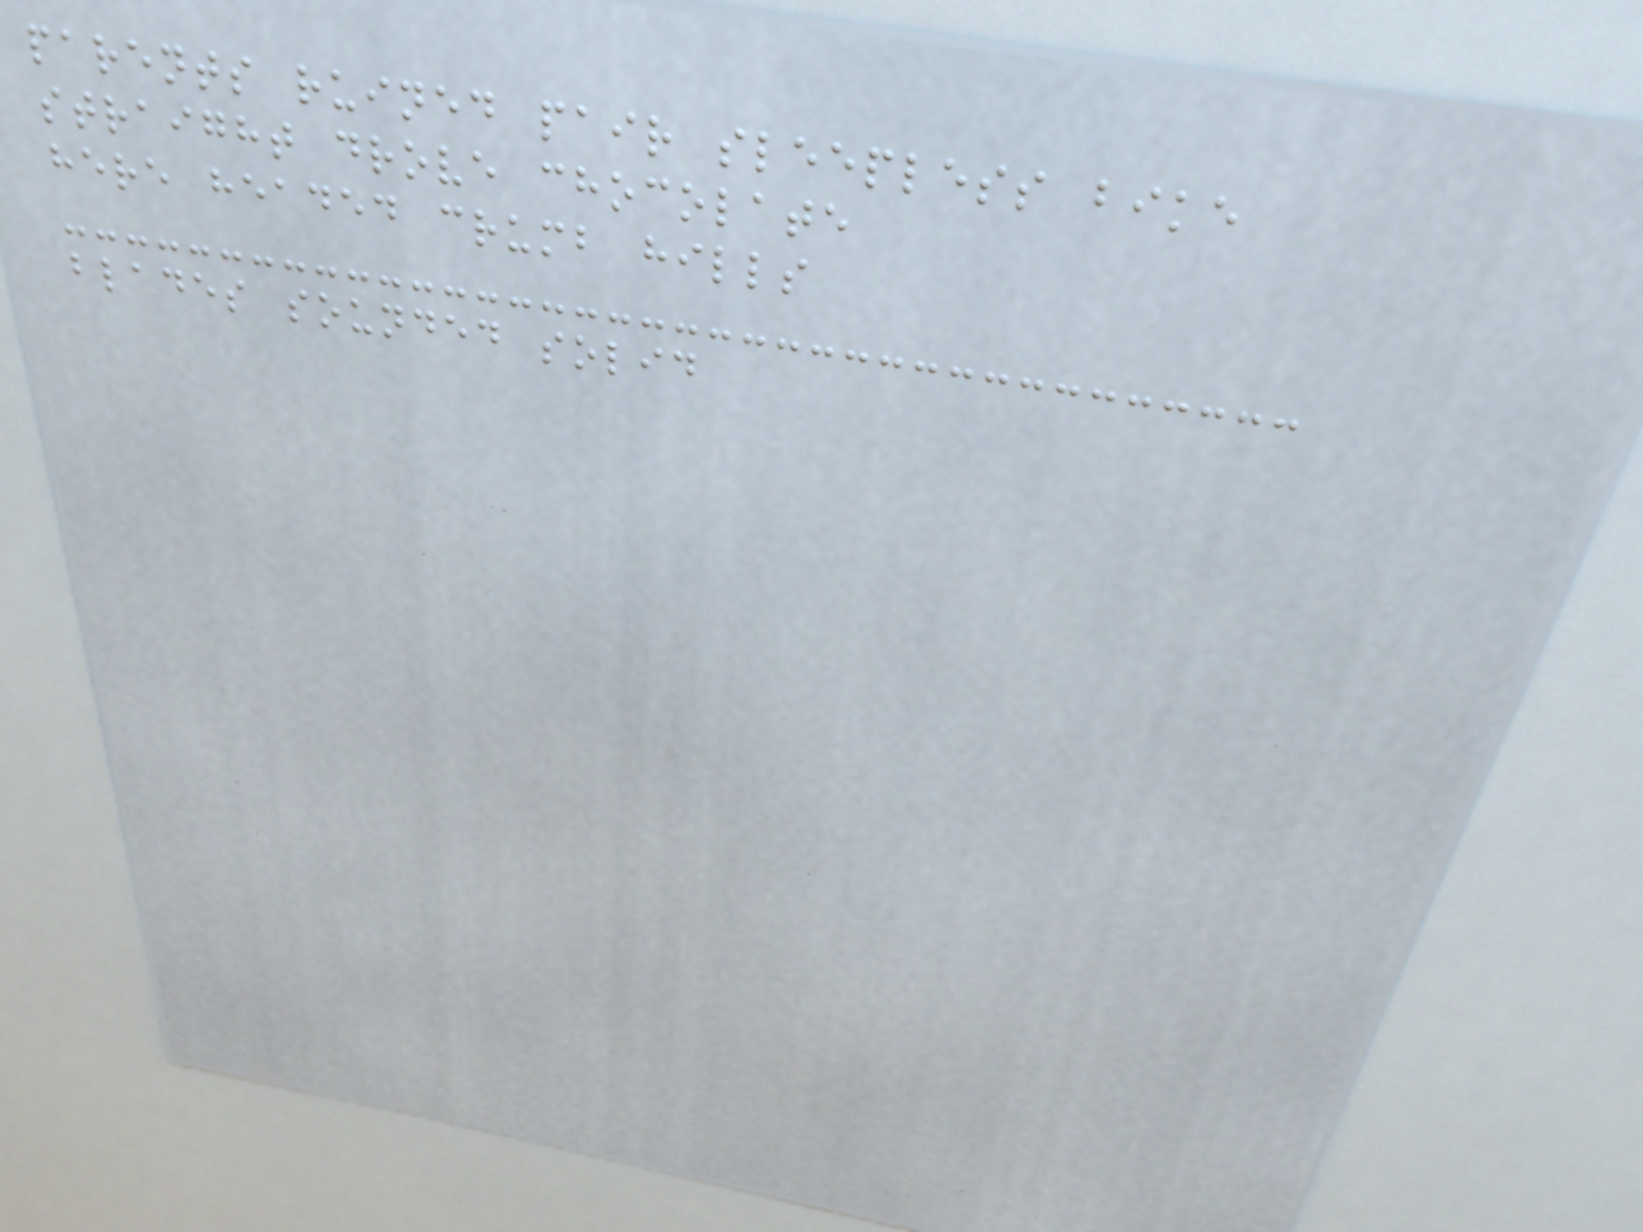parents ruined pair sleepless bike
straight drove chocolate
here headed crumb hills
blades sounded solid
